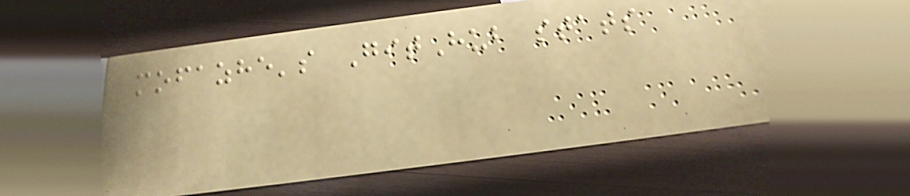mofazhe's GitHub stats
